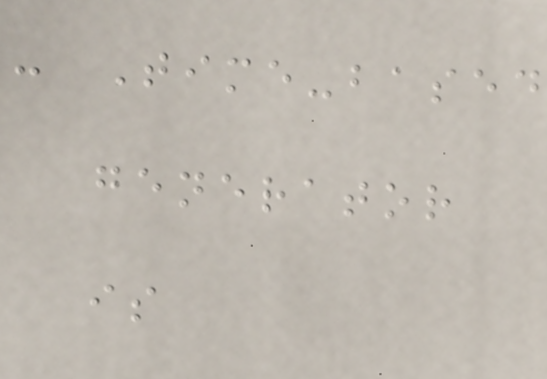- Time-based
generator
is
